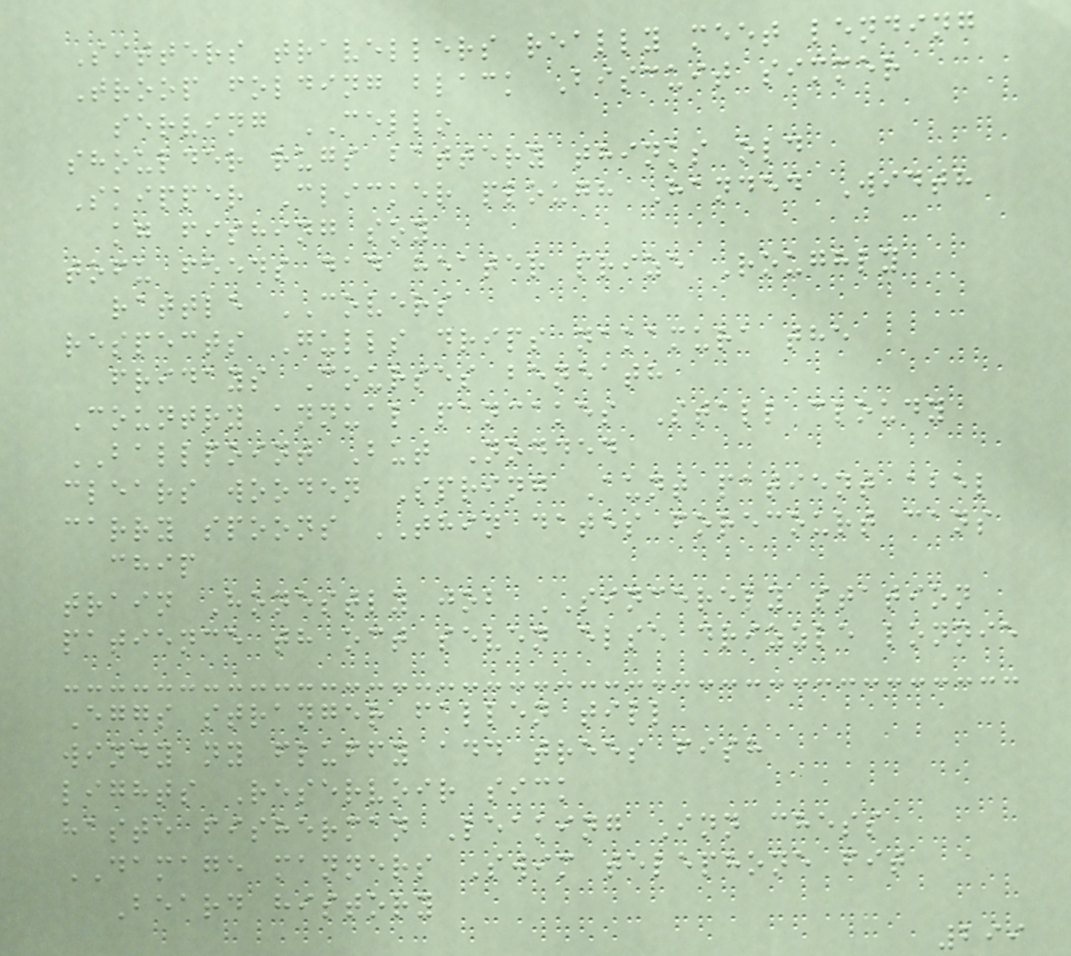Sitters travellers really meet lending
Troop folding black Biscuit simmer
serving CELLO
shoulder rugs battery thinks old
Skipper Clicker plough Handed Width
kg fishing soy
tofu feeds dad heater prize Roughly
rattle COVERS
respects Gulls drips nakamura the
fridays Courses beneath
Country annual pancakes Stall cloudy
BALLPOINT But Nodded
clears wooden Spring Aunt patient abel
carry spoons THIN dates forecourt cans
chip
train Honestly job SINCERELY station
patience th oct seven else drizzle lonnie
Eggs stranger fallen till
windy ny fluffy add trees fish
lights Reservoir sick
haste fisherman Leaking Inn chess
DAMAGE manners Swim telephone fit
Beard history
299
